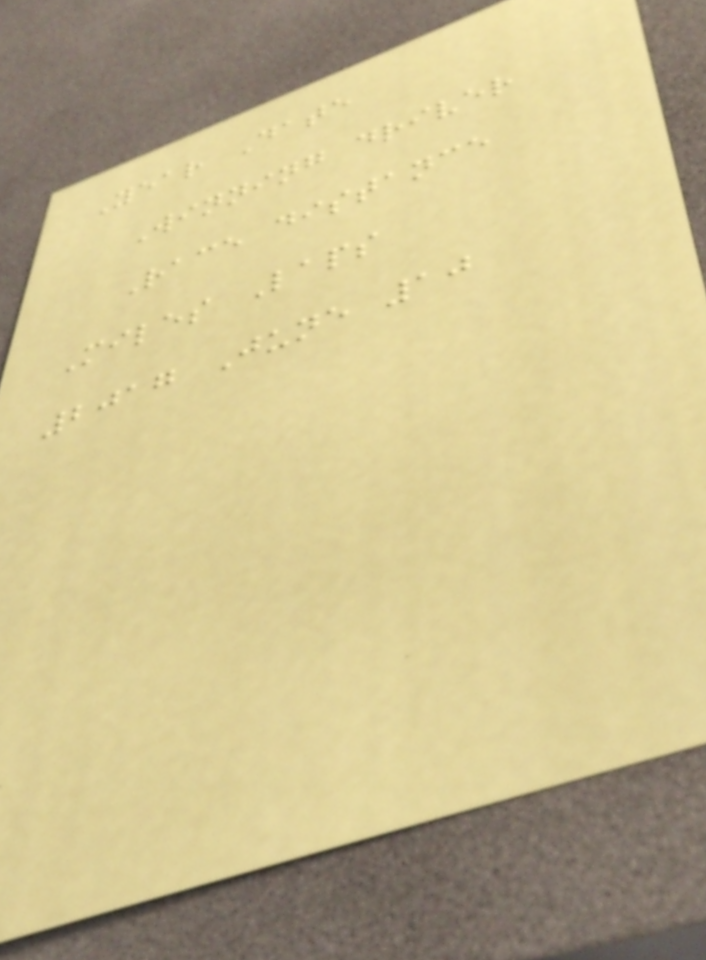Year Date
Winning driver
Race distance
Miles Laps
2017 June 10
